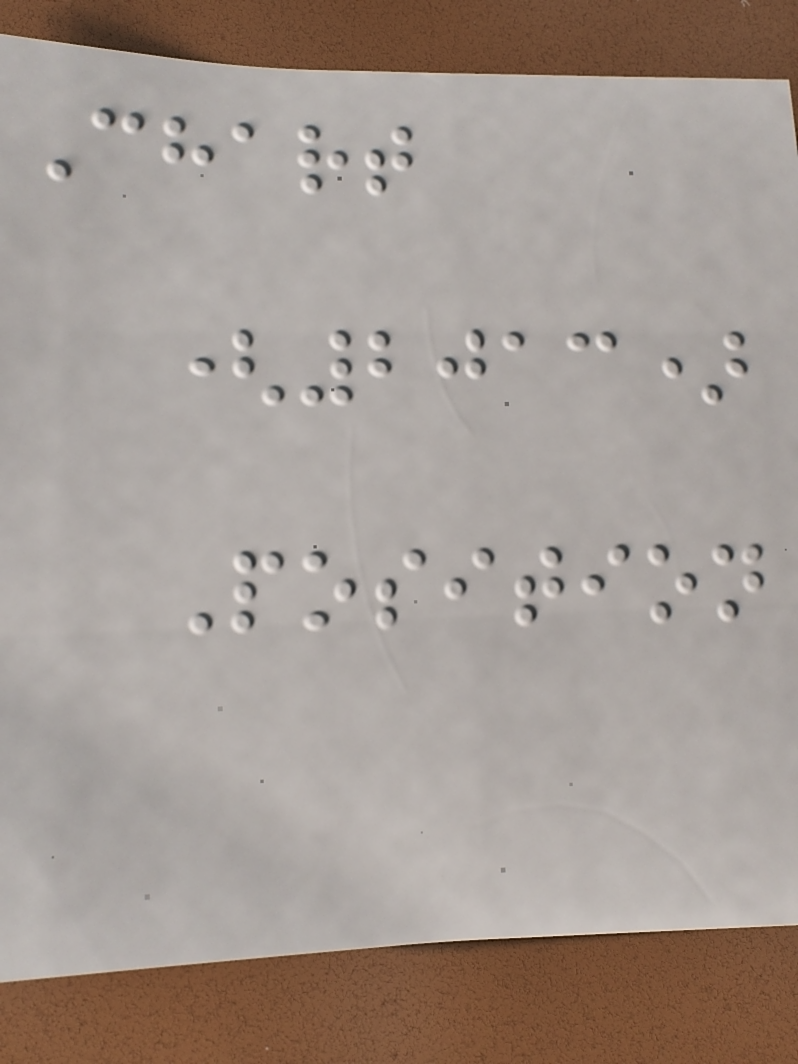Chart
(2013)
Position
